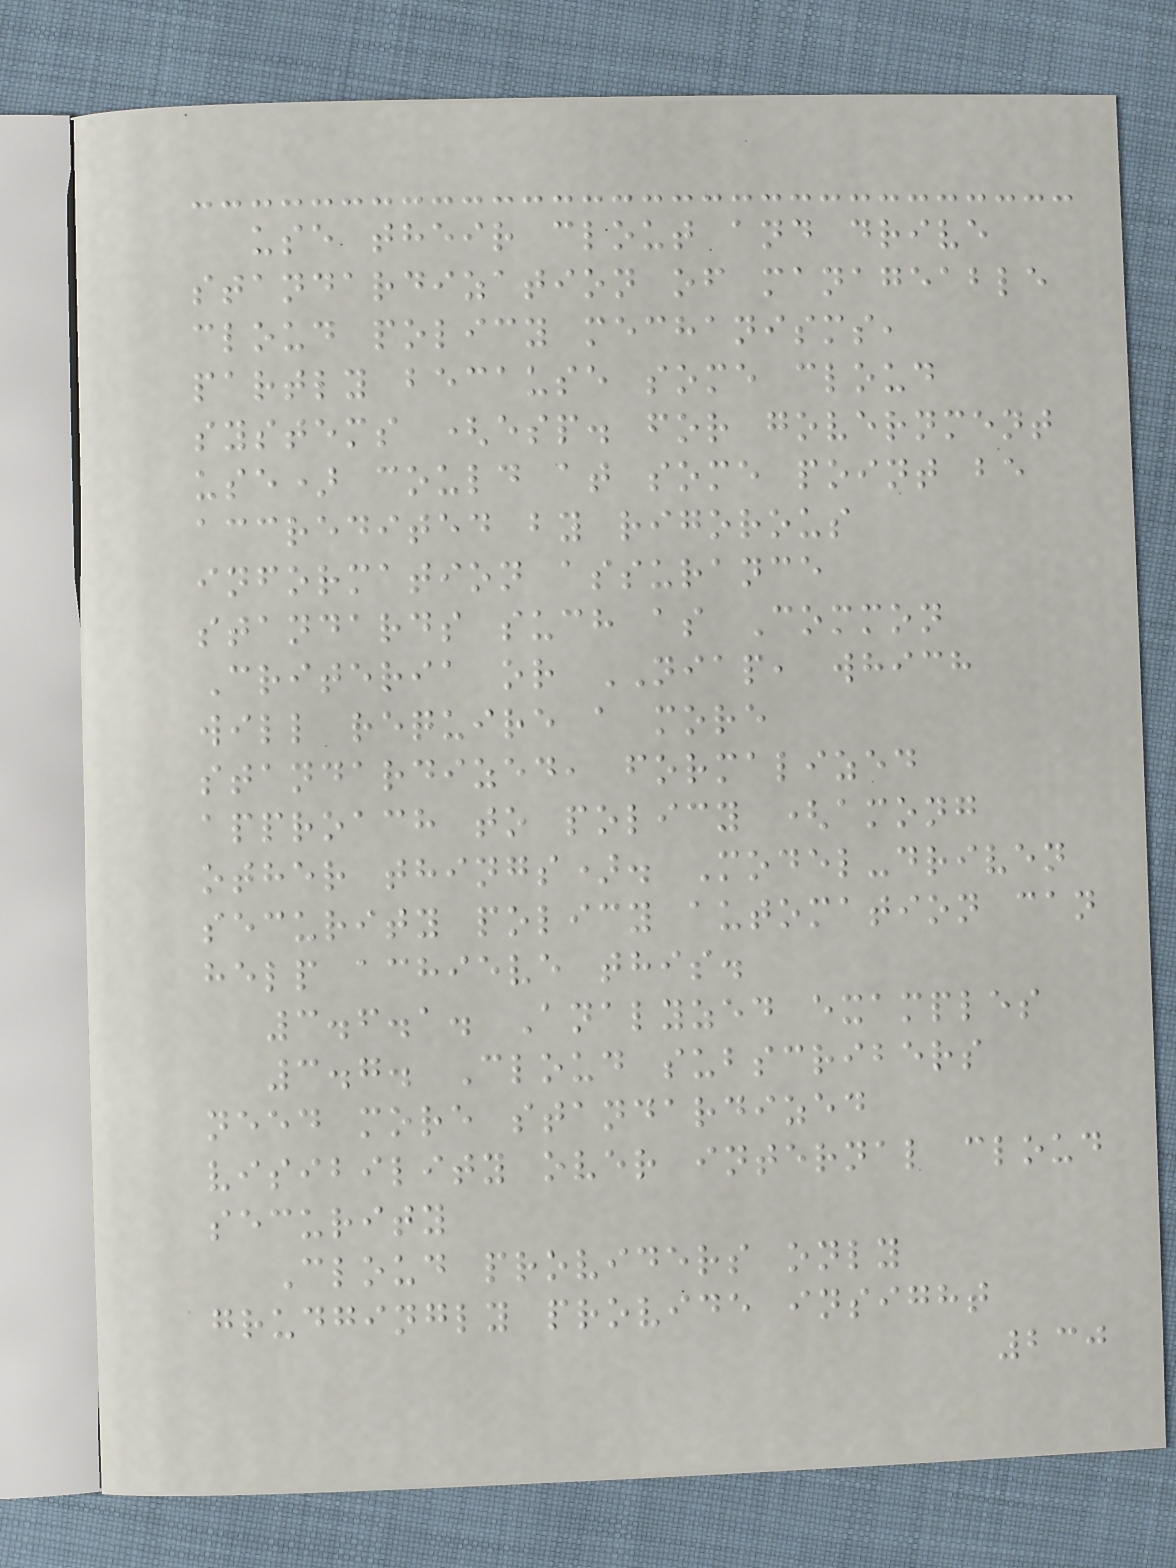use their clout and drive
standardization of manageable
cloud policy mechanisms,
partly because some cloud
systems (esp. for government
use) could at some point be
accredited by rigorous
information assurance
standards such as Common
Criteria or NIAP, which
will require a more
standardized, formalized
approach to policy (among
other things). Model-driven
security policy automation can
help achieve this.
3.6.1. Analyzed examples
3.7. Cloud subscribers
need more standardized
visibility over internal cloud
security
Cloud providers only
grudgingly provide insight
230
